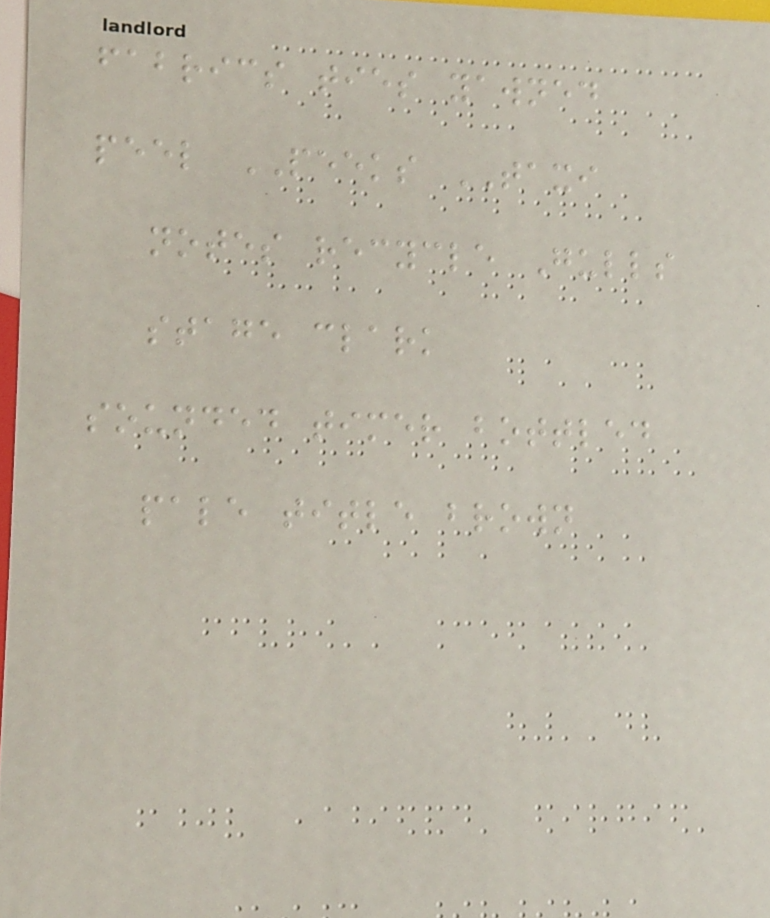fabrics ties yawned
peel PEEKS TAXI
notes recycle Gulls
stage clark
sounded timer bottled
pale title brown
